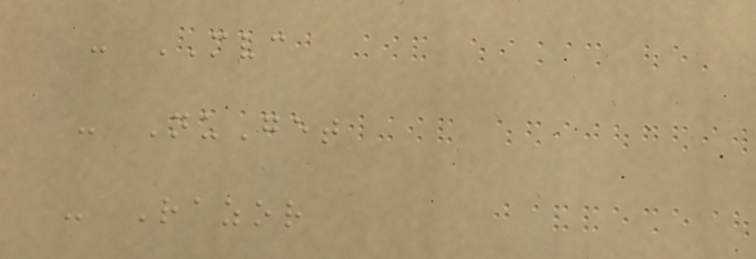- MVC
- NuGet
- Razor
